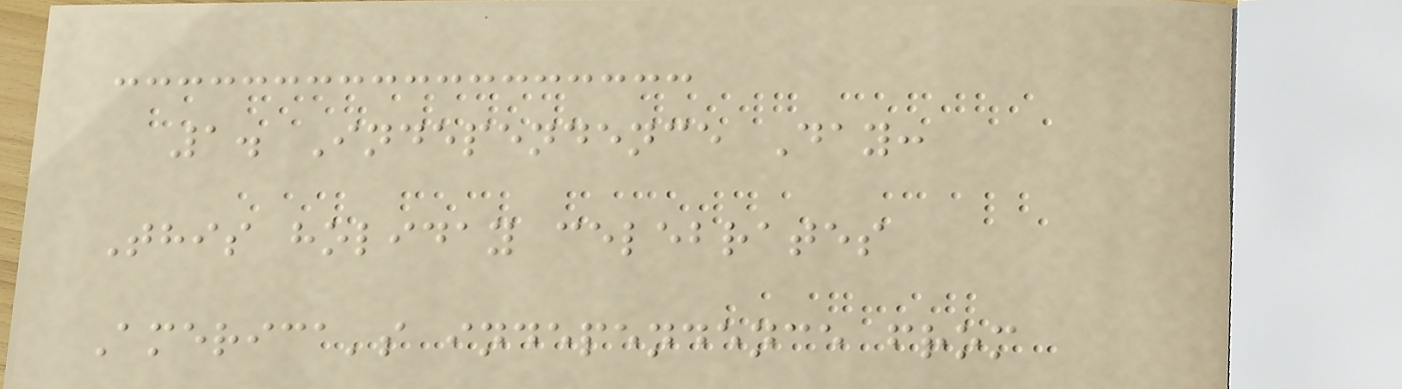1. Independence Day:
This holiday celebrates
America's independence from
